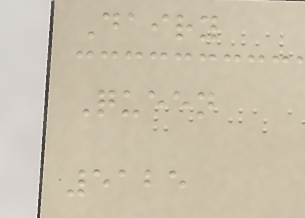Dairy
Queen
5125
